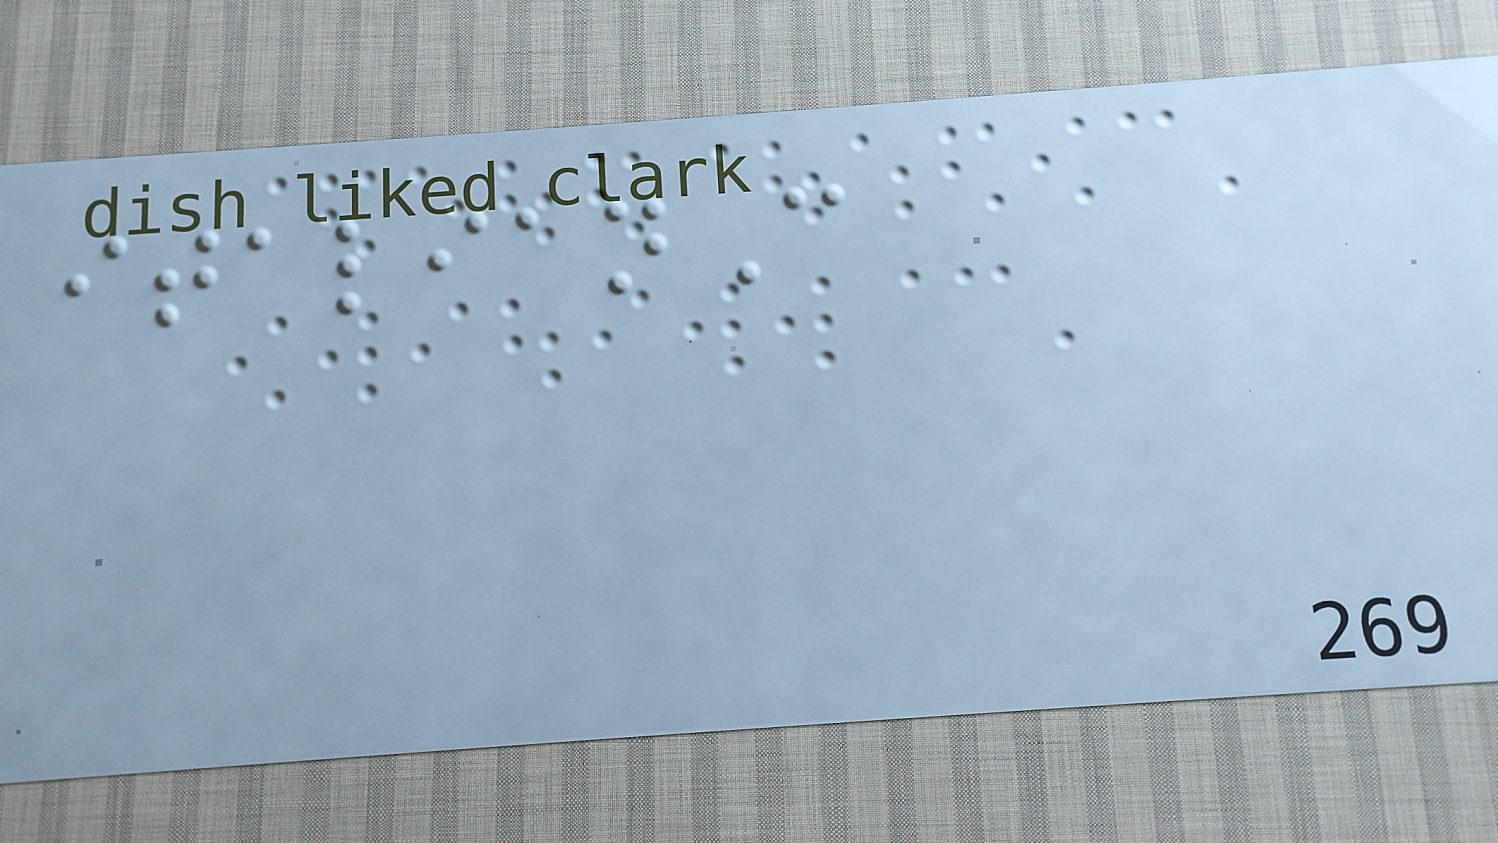italianC
